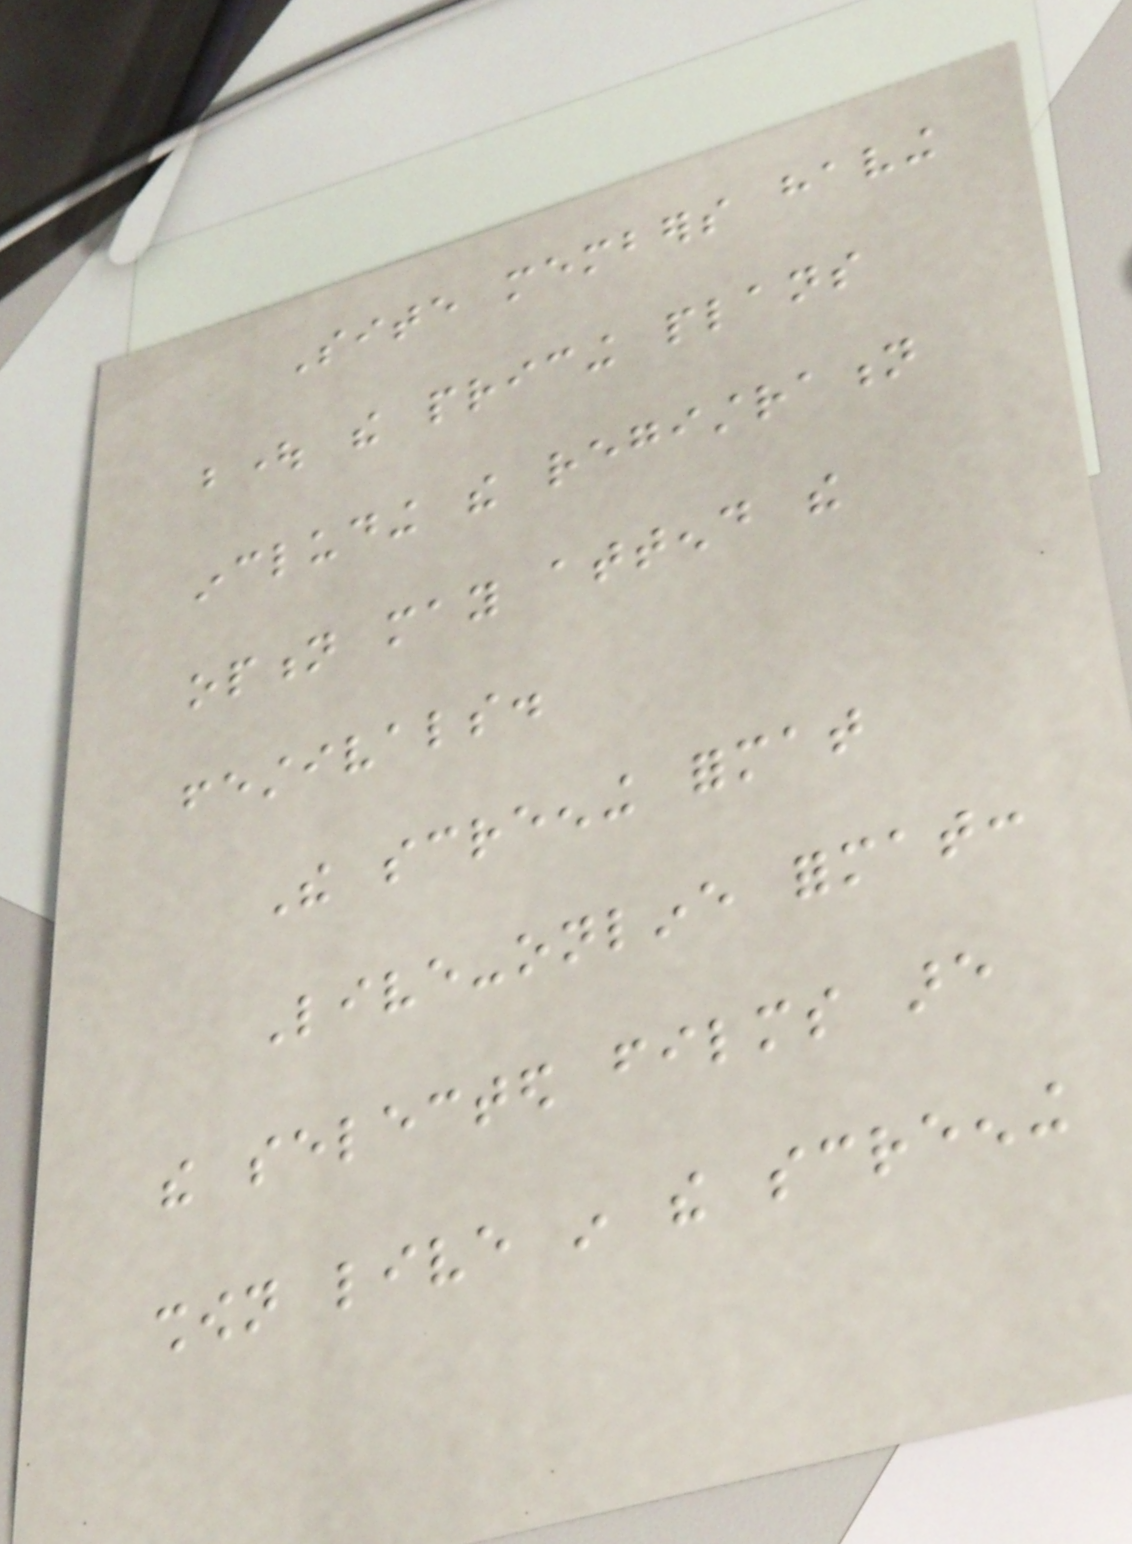Site members having
bought the pricing plans
including the registration
option may attend the
festivals.
The screening format
Live-online format:
the selected films are
shown live in the screening
